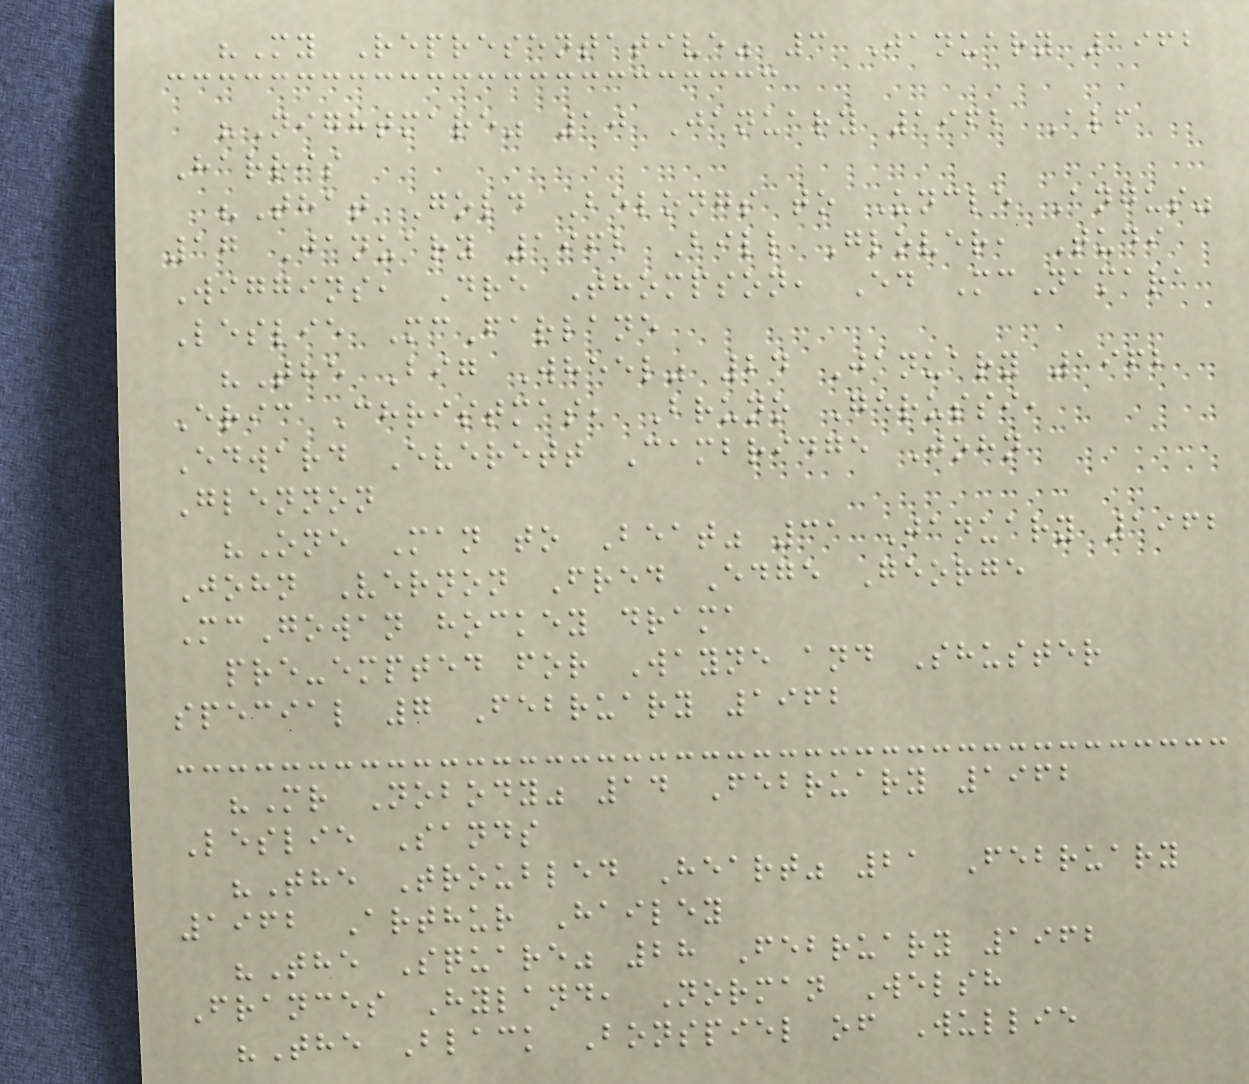"My Representative" 3 January 1962
"Nightmare" 10 January 1962 Alf
Harris
"That Gold Belongs to Uncle Angus"
17 January 1962 Bill Glover, Tudi
Wiggins, Dre Thompson, Ed McNamara
Leslie McFarlane
"The Big Wheel" 24 January 1962
Eric Christmas, Bruno Gerussi,
Edward Everett Cambridge John
Glennon
"One Man to Beat" 31 January 1962
John Vernon Fred Edge George
McGowan hockey drama
pre-empted for Wayne and Shuster
special 7 February 1962
"Mr Nobody" 14 February 1962
Leslie Sands
"The Troubled Heart" 21 February
1962 Arthur Hailey
"The Square" 28 February 1962
Frances Hyland, Norman Welsh
"The Black Bonspiel of Wullie
